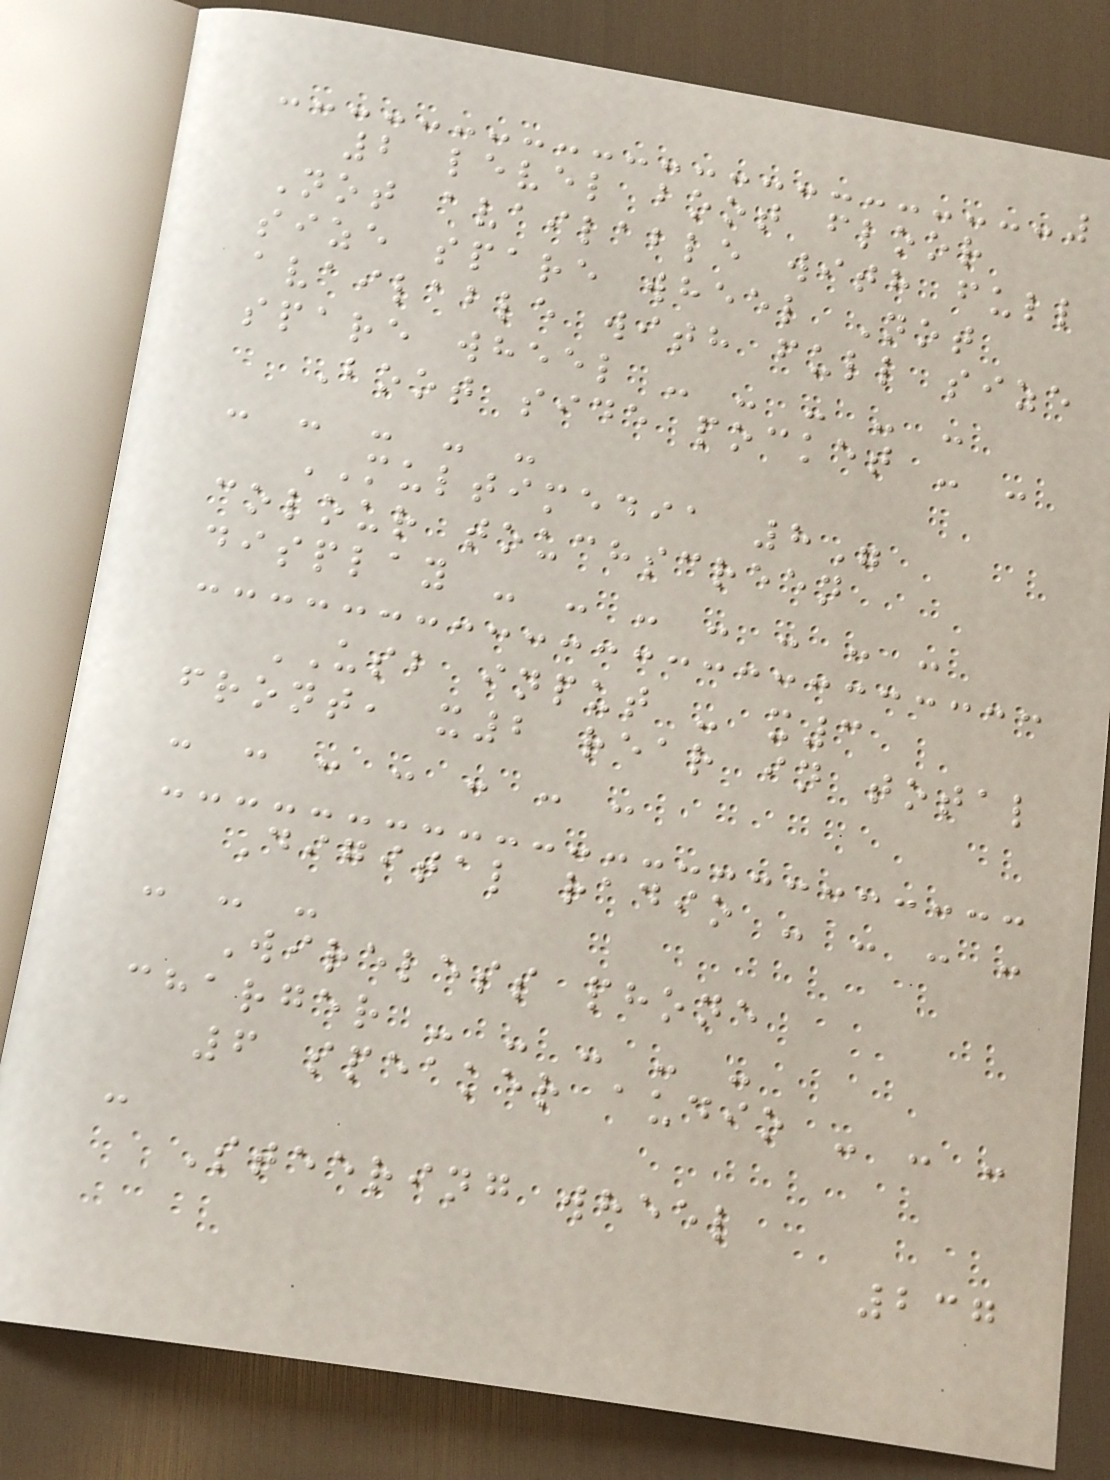2 level boot floor
Not available with full
size spare wheel Not
available with full size
spare wheel - - - - -
Boot side pocket - -
- - - - -
MULTIMEDIA 8"
colour touchscreen
display - - - - - - -
USB input - x3
front, x2 rear in total
- - - - - - -
Digital radio - - - -
- - -
Wireless phone
charger - - - - -
6 speaker audio - - -
-
Steering wheel
237
